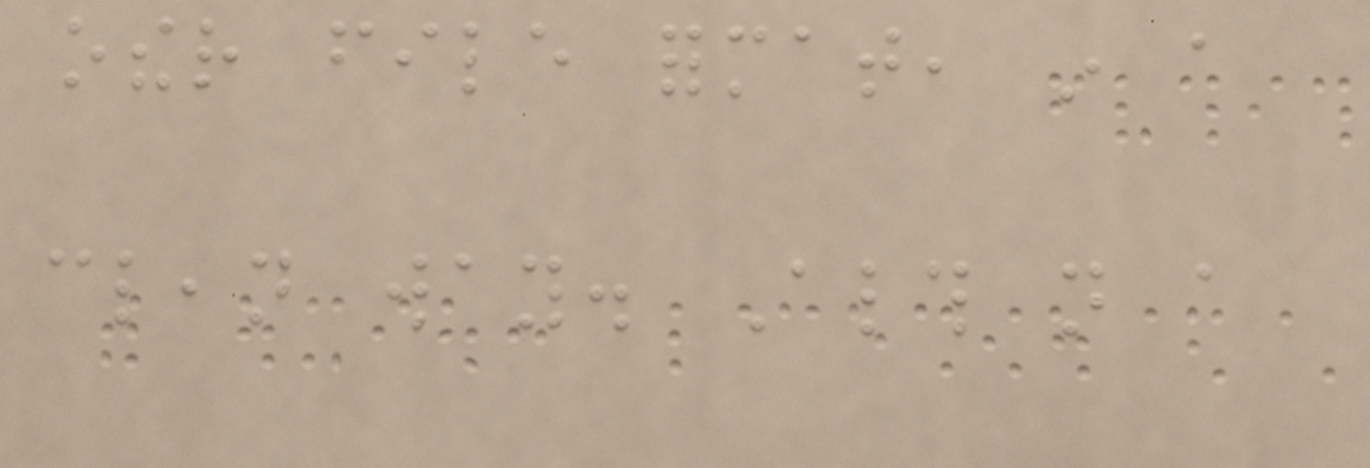other file format, in a
clean way. Although not a
